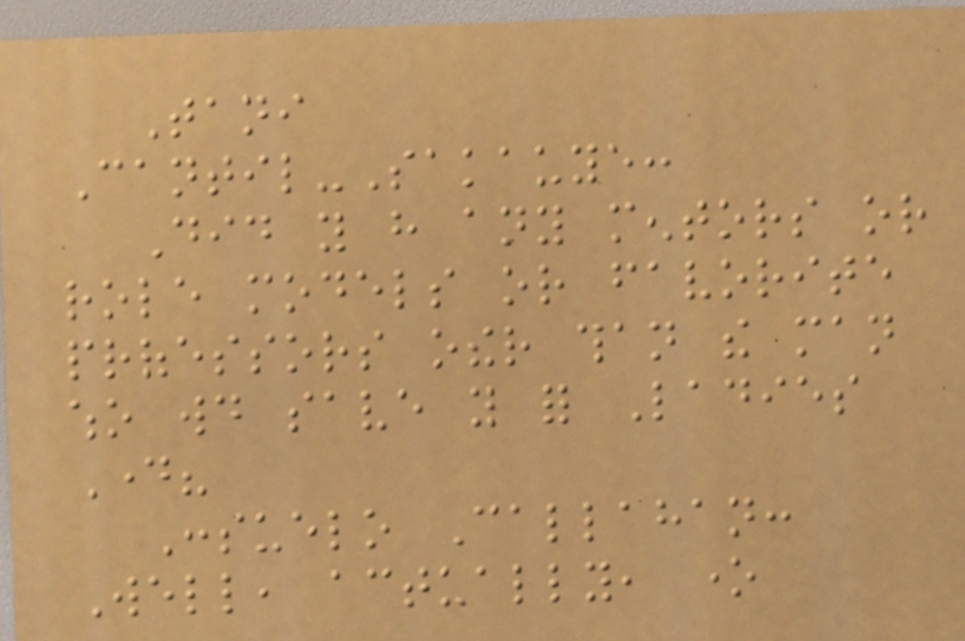Tani
Cantil-Sakauye:
Did you have any mentors or
role models or favorite
professors other than the man
who would save you for Ladies
Day?
Consuelo Callahan:
Well, actually, one
